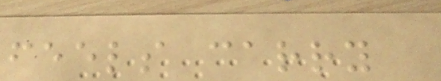feels carry
